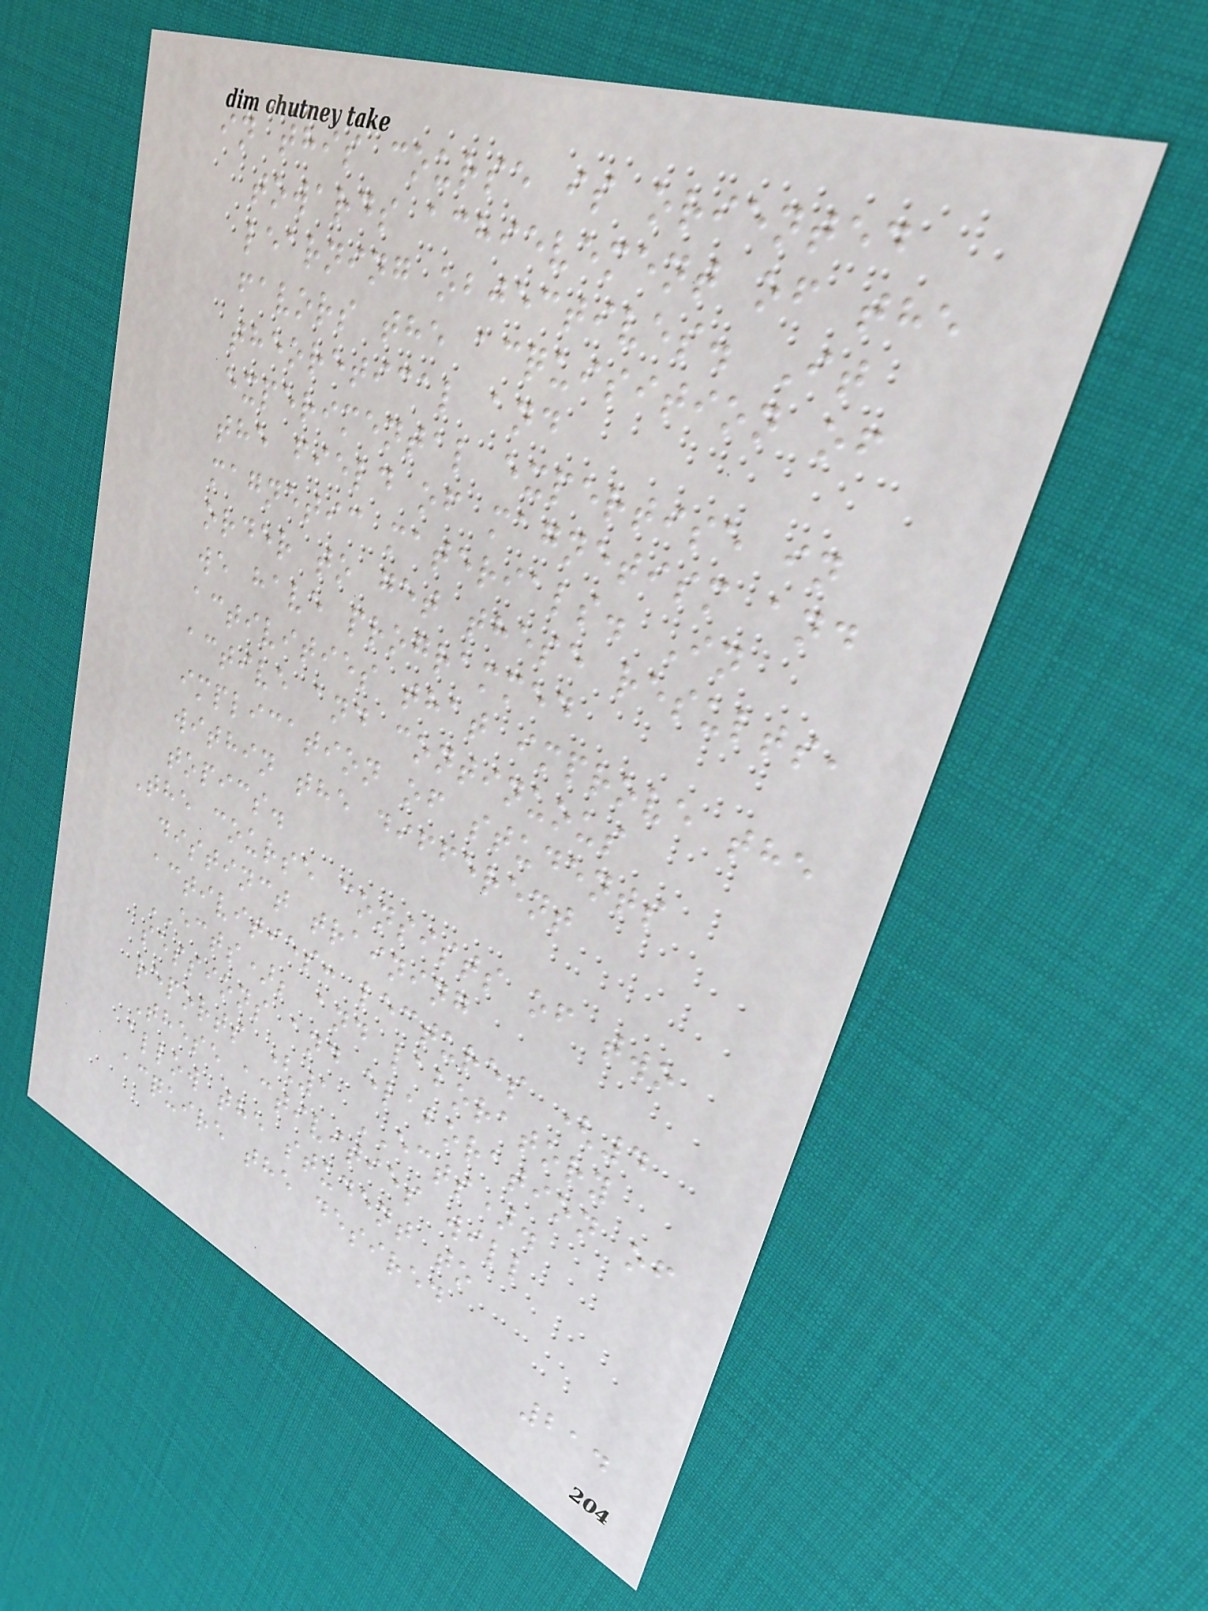in this course is oriented
towards achievement of the
learning objectives. It
favors the acquisition of
theoretical and
experimental expertise in
the field of magnetism and
magnetic materials. In
order to get these results,
we have programmed
activities that improve the
active and continuous
implication of students
within the different
topics.
The course consists of two
distinct training
activities: lectures (4
ECTS); and laboratory
sessions and elaboration of
reports (1 ECTS).
These activities will
allow the student to
acquire the desired
214
